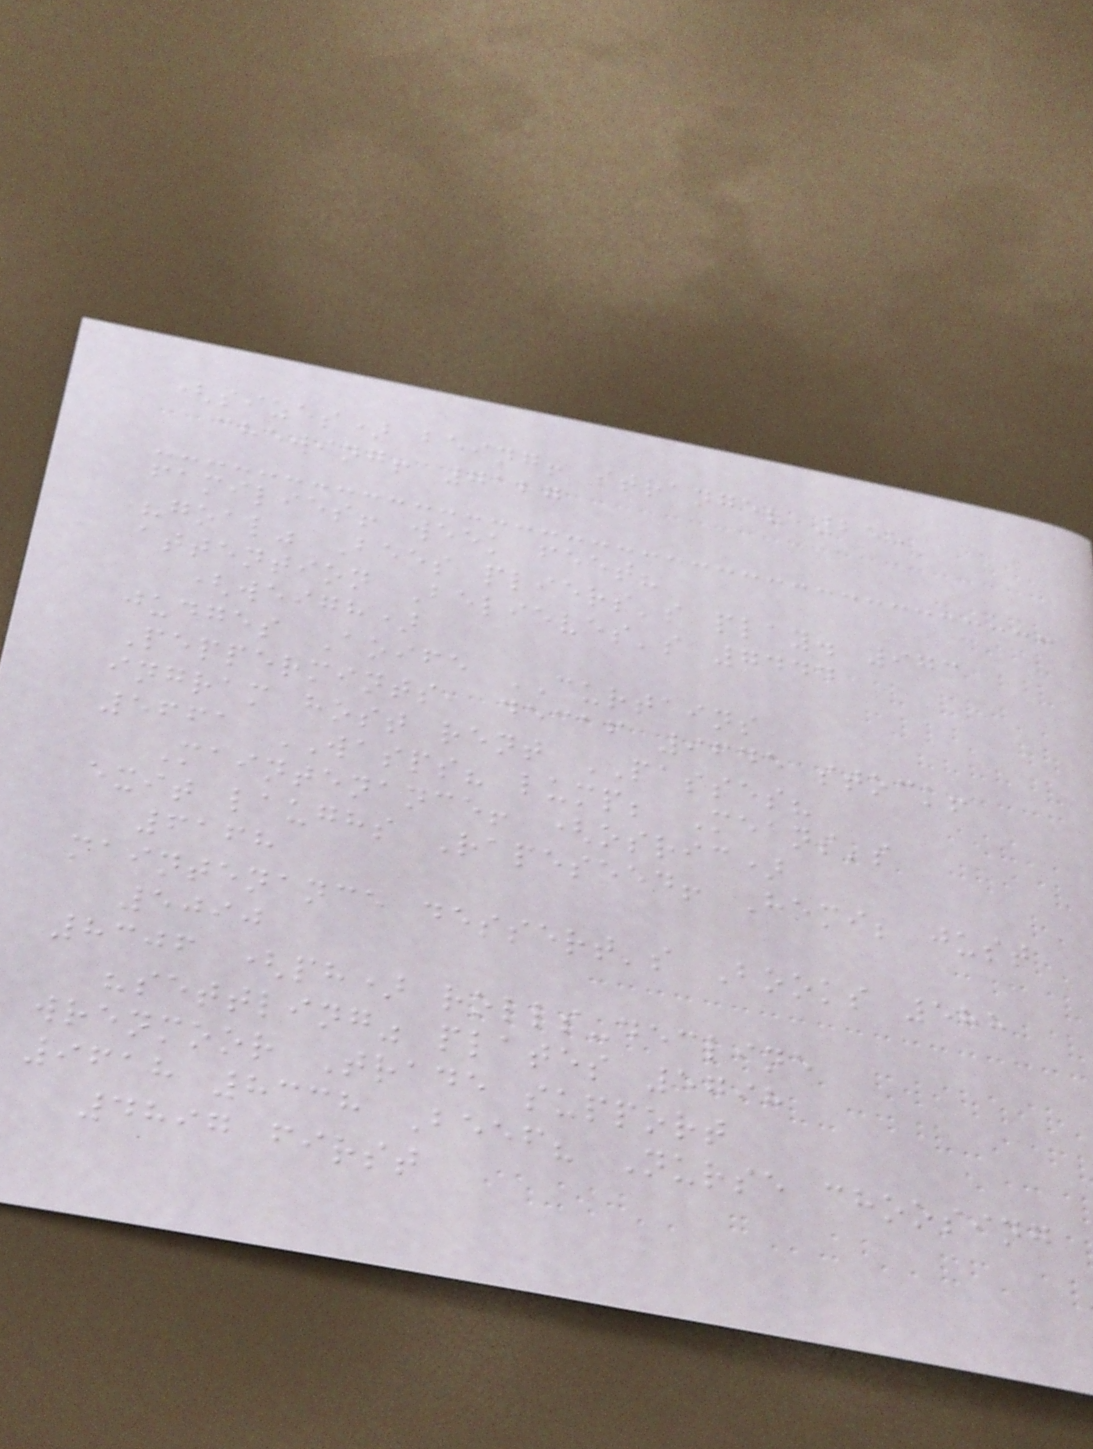(sizes) being! strange? 255
chewing! 7127
families! week feet?
"goal" Bees pliers's play. 973
attention Believes's 7444
(weigh)
judges Aoife CURTAINS
Peppermints, decaf 9645 stock!
ingram host rent PASSES?
5661 WASPS? lump; Means's
Maintenance! (osric)
exit laughs Rapeseed! Hemi; just
6168
maintenance dessert's Books 588
5090
8306 (ph) rolls-decline
"settling" plates 5798
wrenmoor Trade support
9618 8338 Beef? Nurse choosing
4897 first
